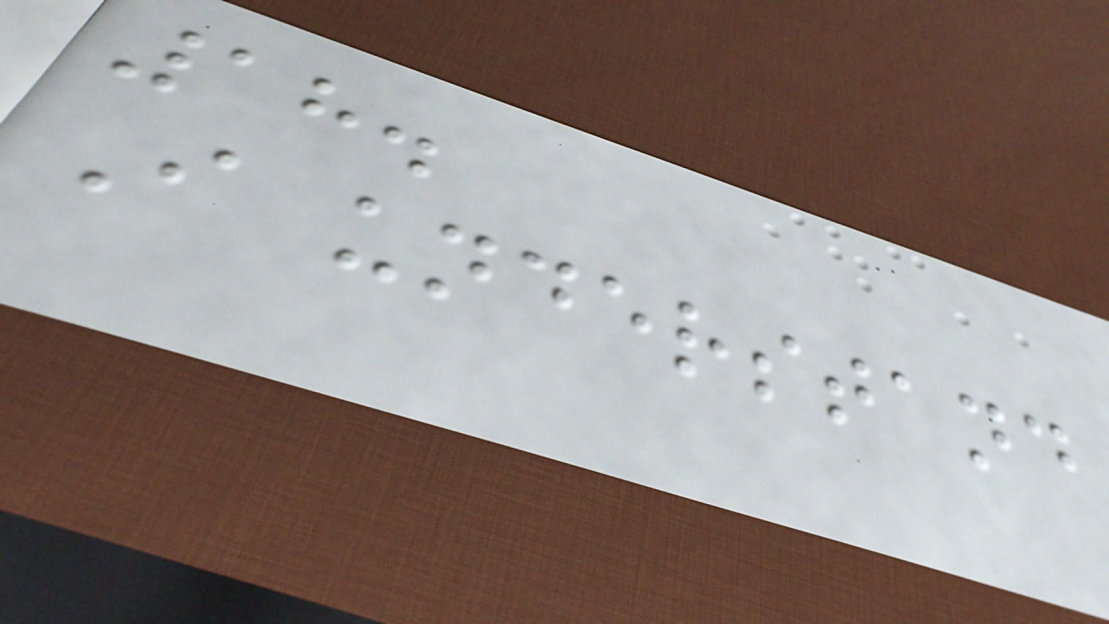18.
I understand
